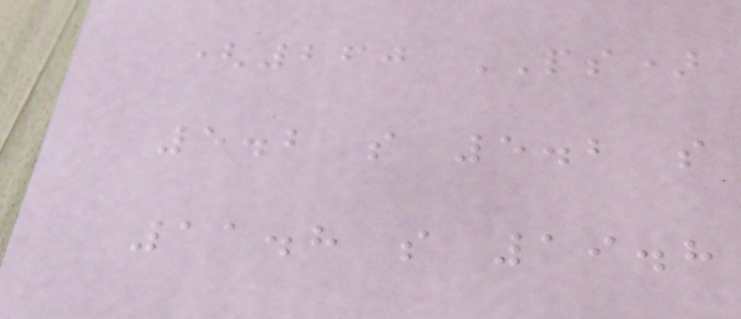(260 PS)
5.2 s 5.2 s
11.8 s 19.8
